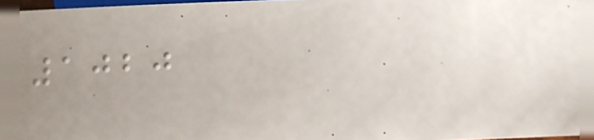1020
